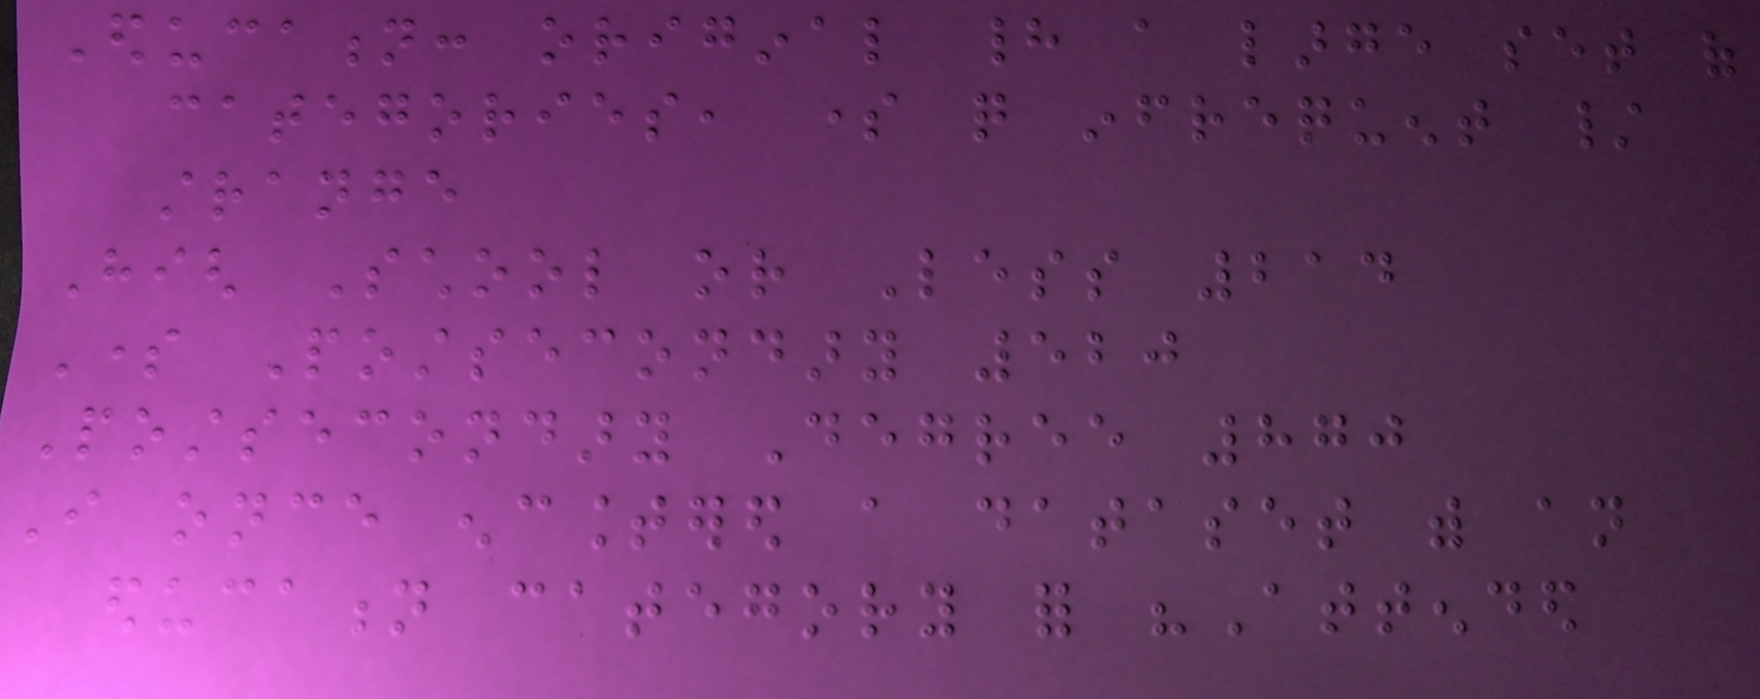Education: original had a large set of
categories, some quite infrequent /
strange
High School or Less 214
Some Postsecondary 520
Postsecondary Degree 870
I once encountered a dataset with an
education category for "Attended
